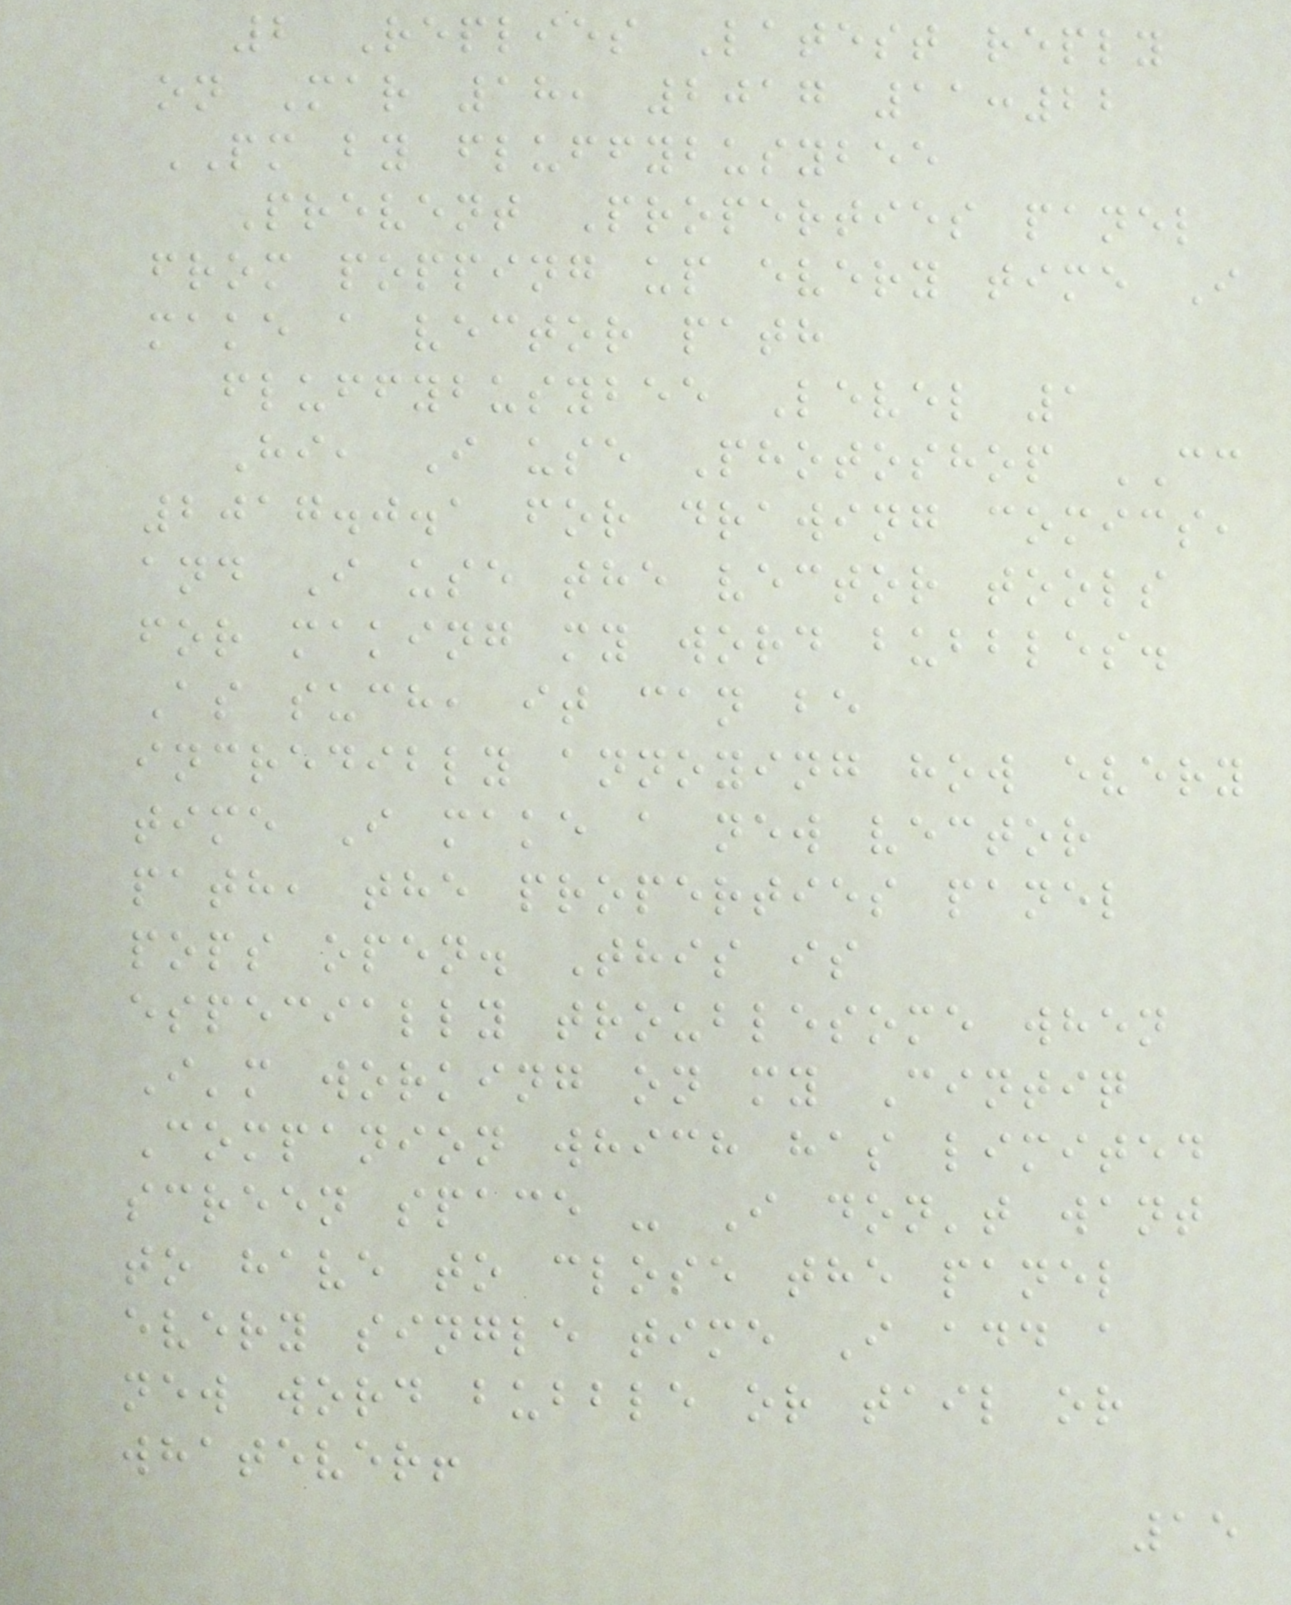2 Replies Latest reply
on Mar 18, 2017 11:22
PM by fluffybusybee
Prevent Properties panel
from popping up every time I
make a vector path
fluffybusybee Level 1
Hi, I use Photoshop CC
2017.0.1 for drawing comics,
and I use the vector tools
for making my word bubbles.
As such, it can be
incredibly annoying how every
time I make a new vector
path, the properties panel
pops open. This is
especially troublesome when
I'm working on my Cintiq
Companion which has limited
screen space - I don't want
to have to close the panel
every single time I add a
new word bubble or tail or
whatever!
15
